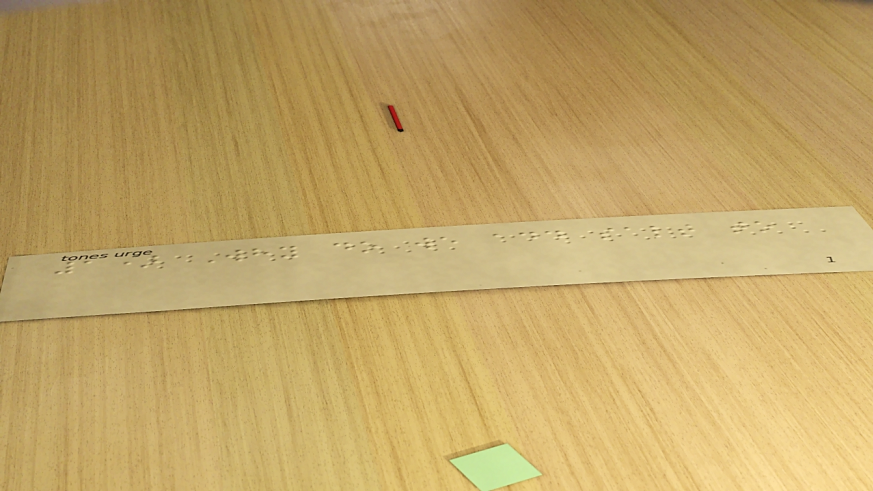1) Why do we add salt to
